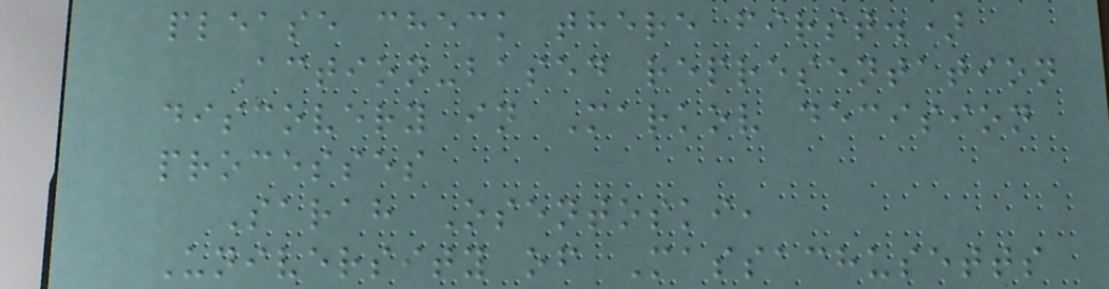please check there first.)
Action-based representation
discovery in Markov decision
processes
Sarah Osentoski,
University of Massachusetts
